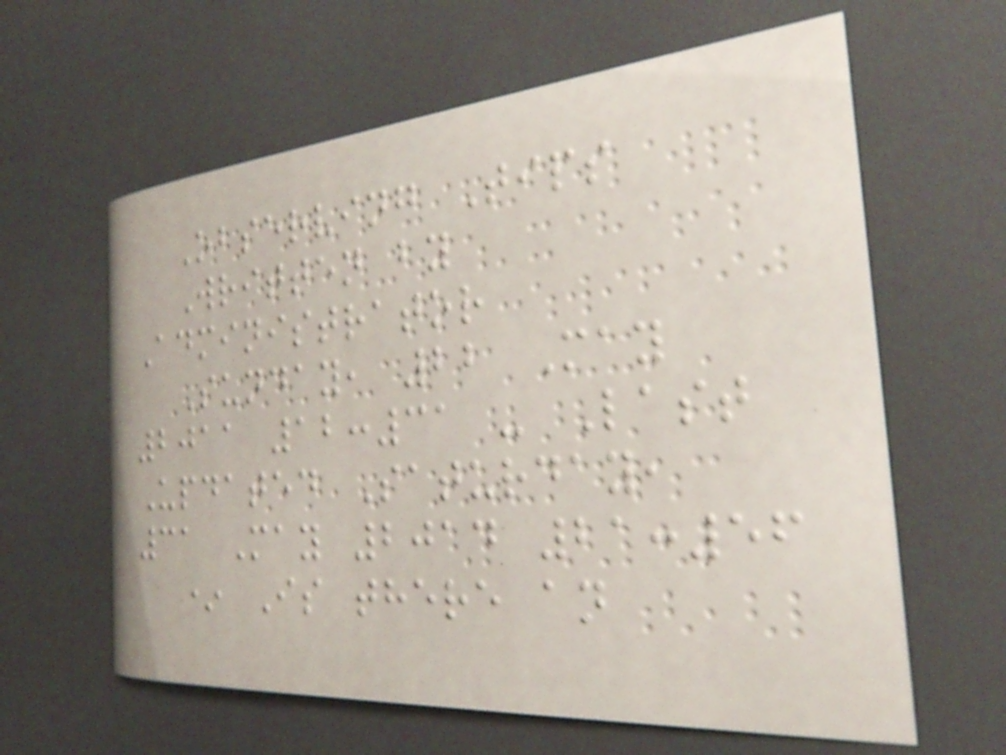Observing Tips
Written by
Administrator
Sunday, 22 May
2011 12:31 - Last
Updated Saturday,
31 May 2014 21:56
* Is there an
